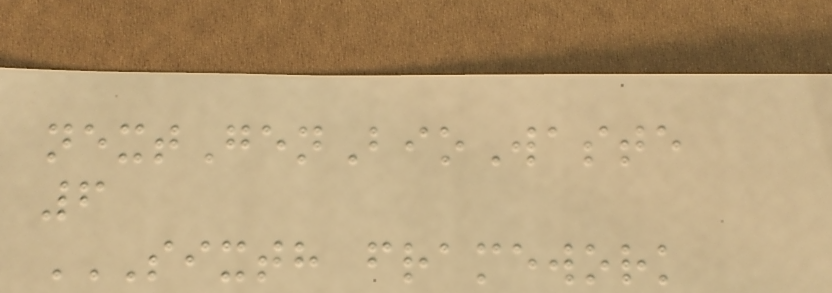nextGenBioWaste
6
SIXTH FRAMEWORK
